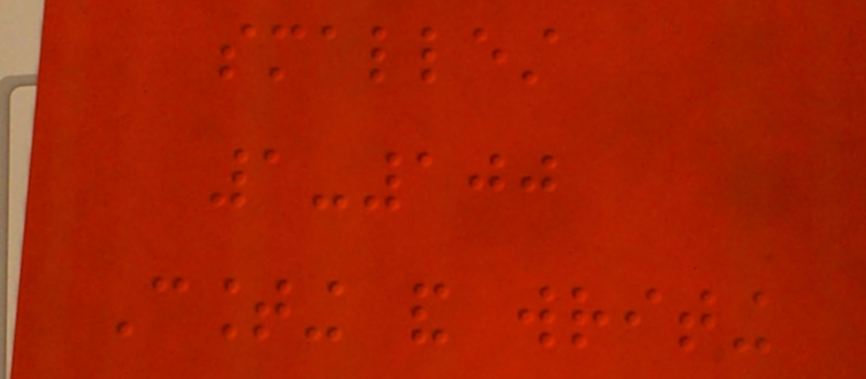smallest
1-100
Counting and writing
